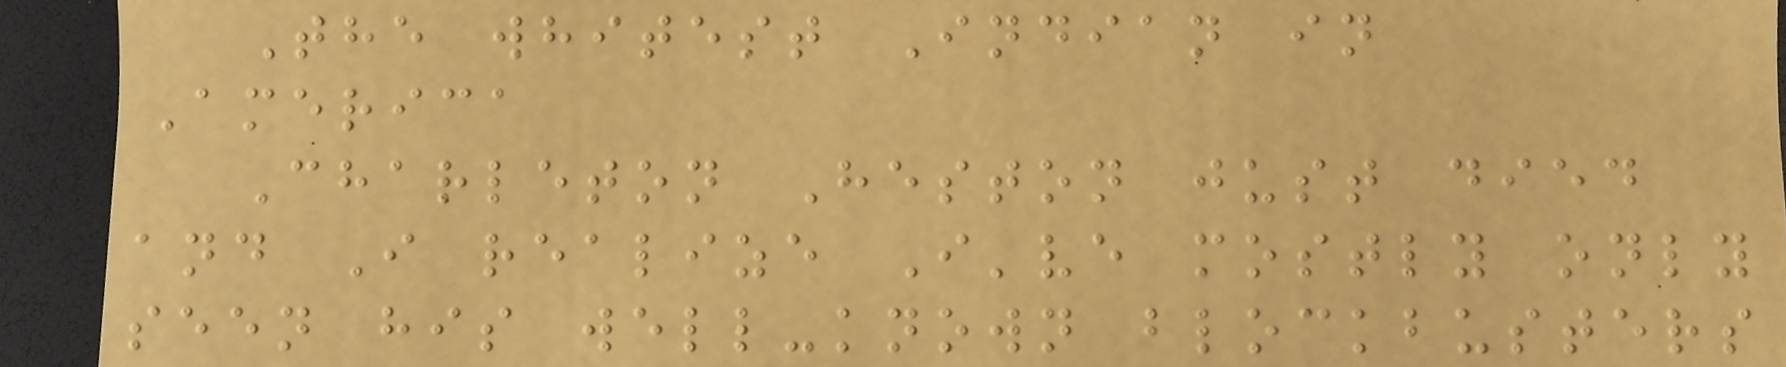The whitest Indian in
America
Charleton Heston just died
and I realize I've mostly only
seen his well-known blockbusters
